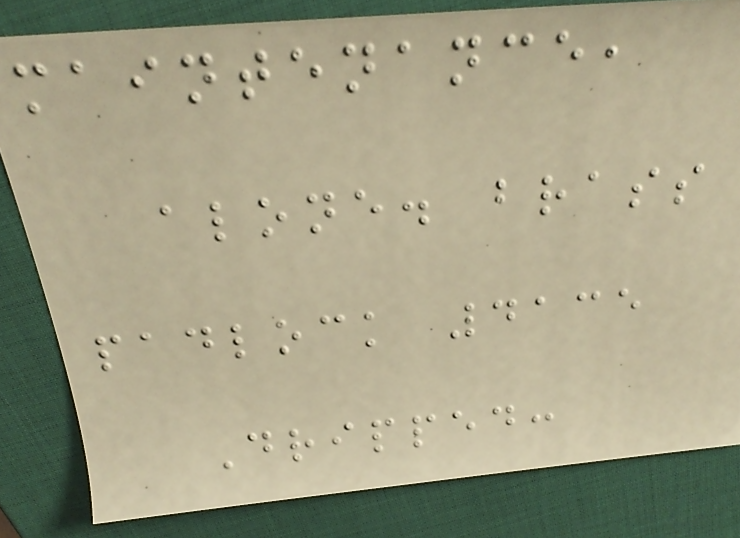maintenance,
alone. brass
padlock 4135
Dripped:
